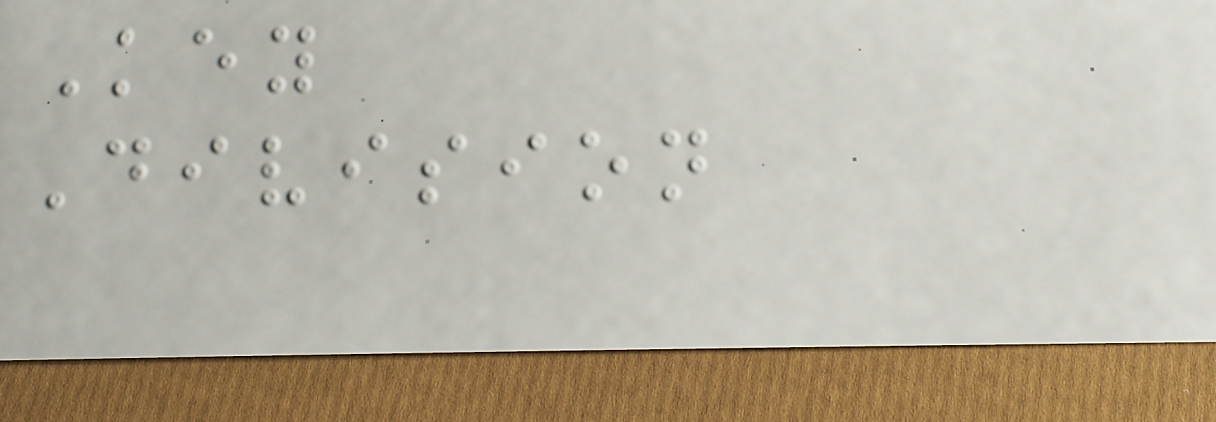Key
Division
